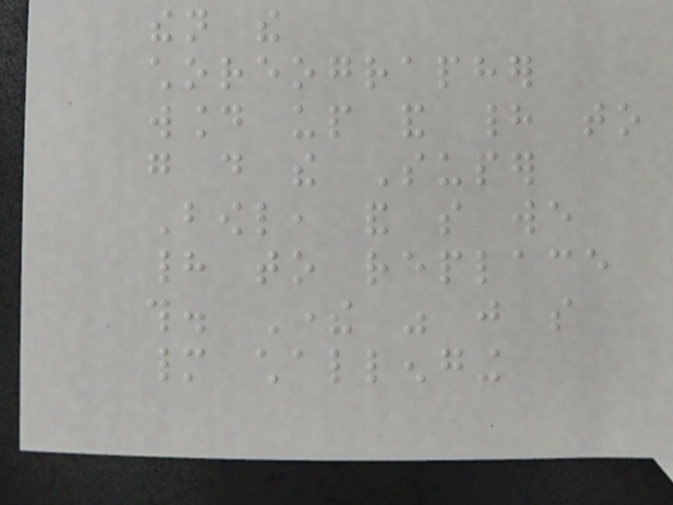then the
choreographer
wound up and had to
go do the Super
Bowl, and so we
had to replace
this. There was just so
many challenging
